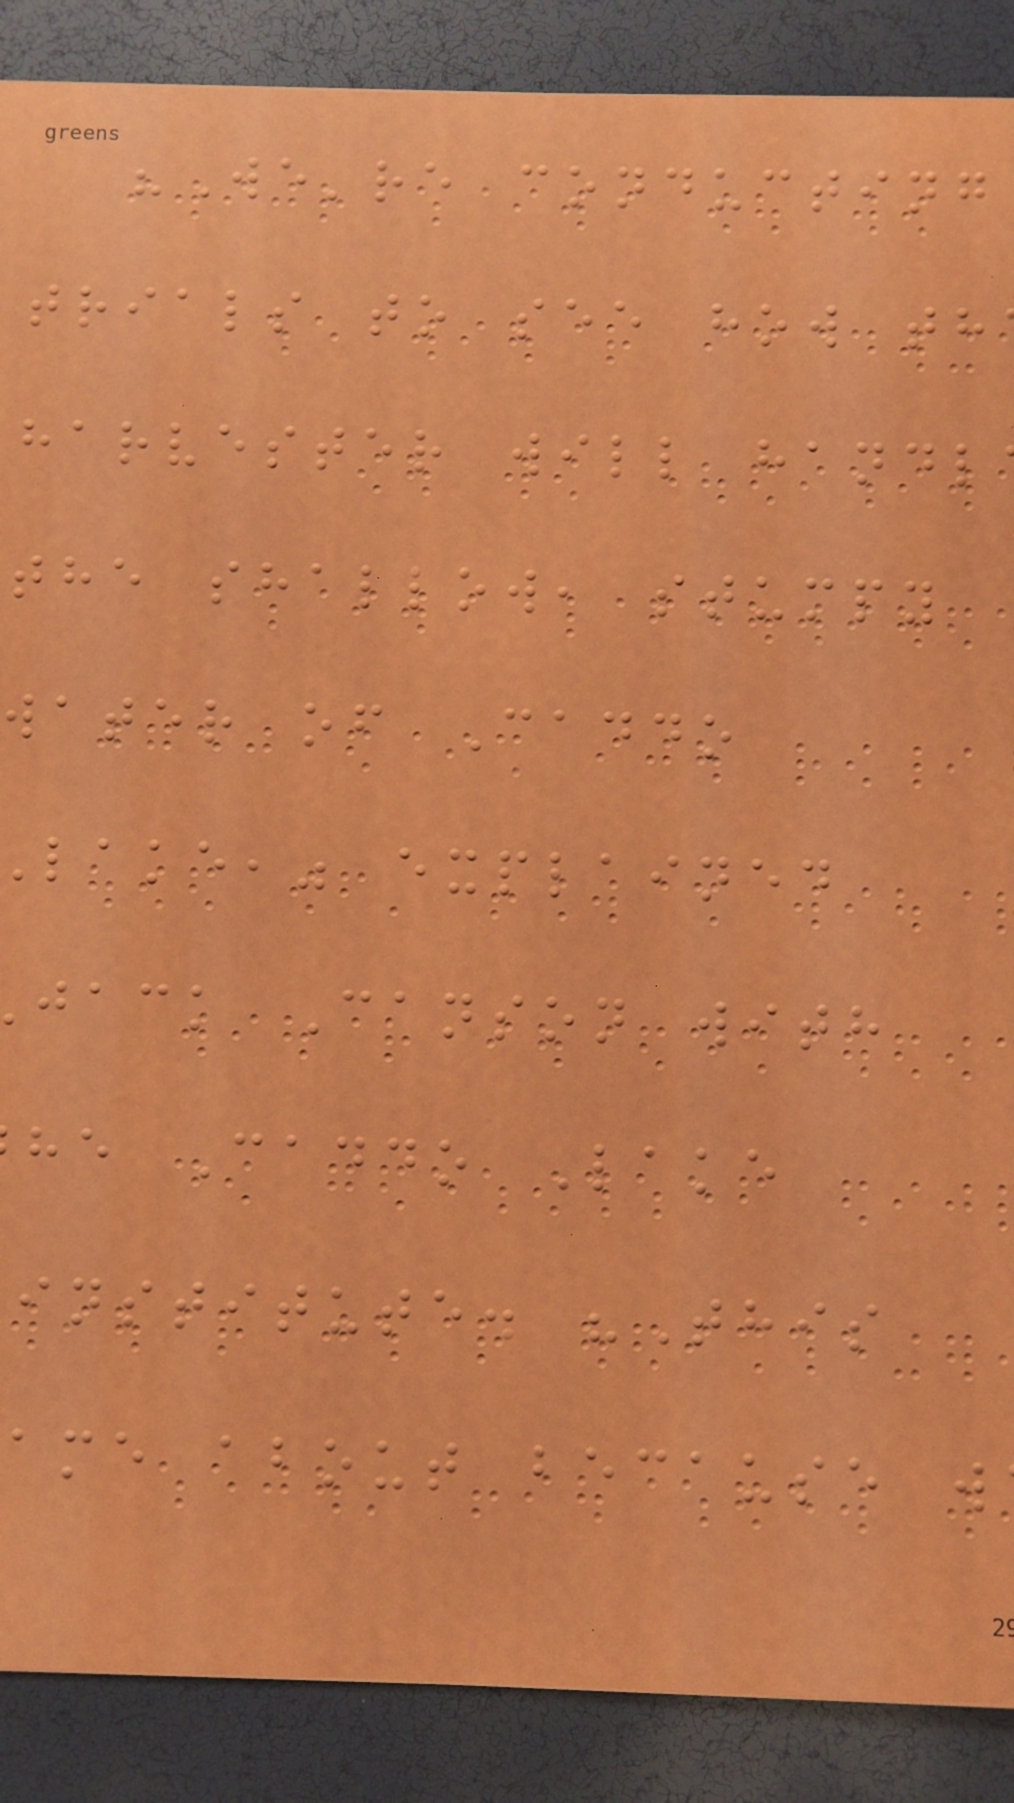"We're conducting
trials to see how th
harvester will handl
the shallow, stumpy
water of Caddo
lake," explained
jack Canson with
he Caddo Lake
institute. "This
ame about because w
